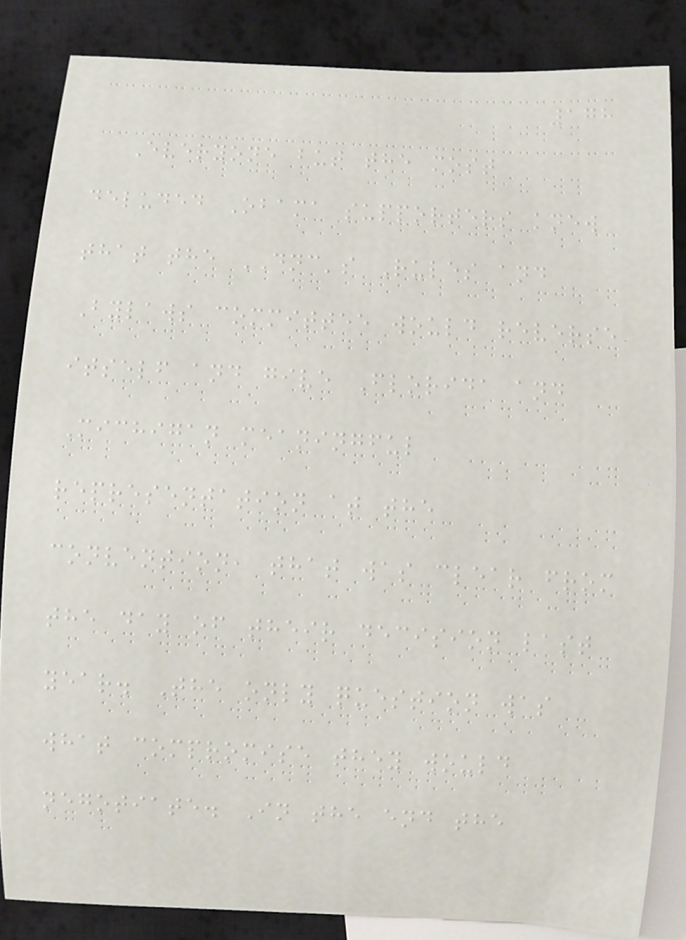178
Everyone but the most
deluded Obama supporters knew
that the DNC's Rules and
Bylaws committee would reverse
itself and give Florida and
Michigan meaningful
representation at the
convention, that was clear from
the day of their decision last
year. The only question was
what compromise they would
negotiate. In the end the
